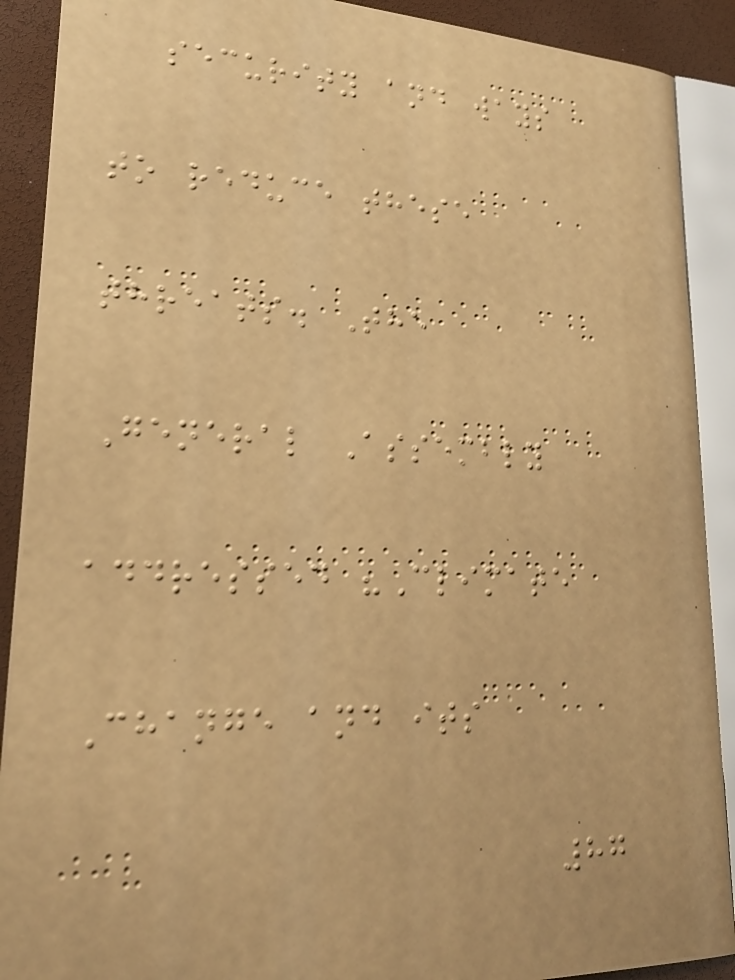security and ways
to reduce these
threats. The
General Assembly
addressed "Climate
Change and its
87
